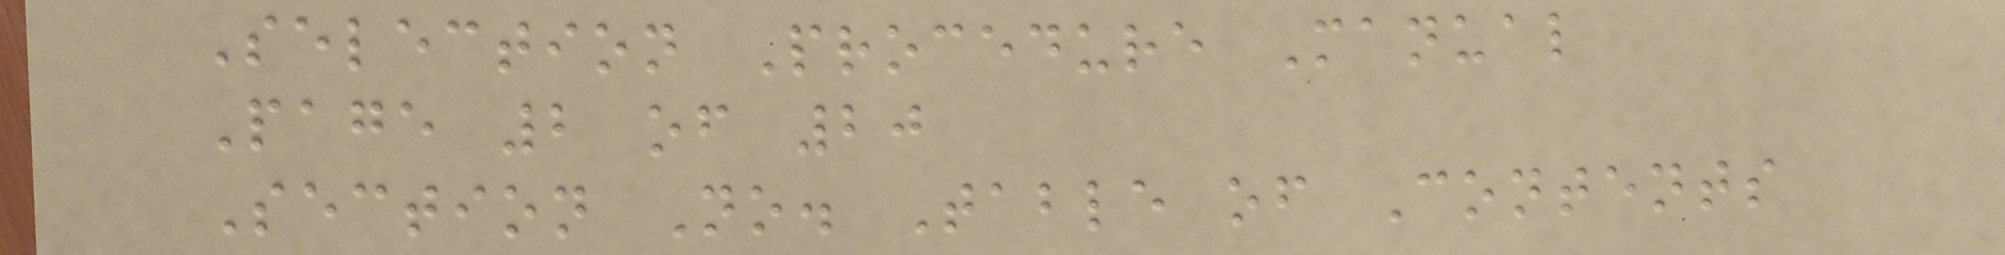Selection Procedure Manual
Page 2 of 20
Section No. Table of Contents
